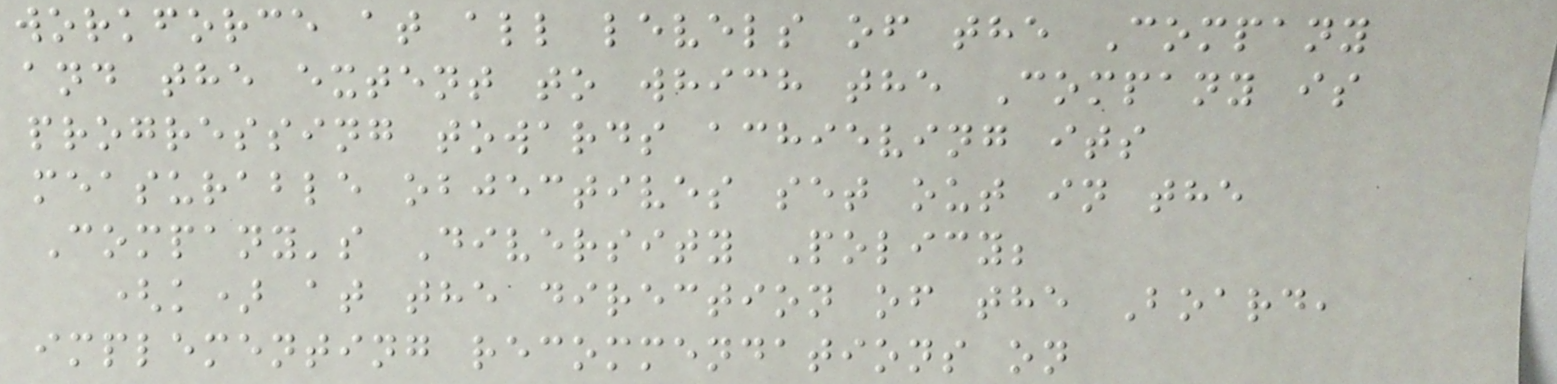workforce at all levels of the Company
and the extent to which the Company is
progressing towards achieving its
measurable objectives set out in the
Company's Diversity Policy;
(k) at the direction of the Board,
implementing recommendations on
